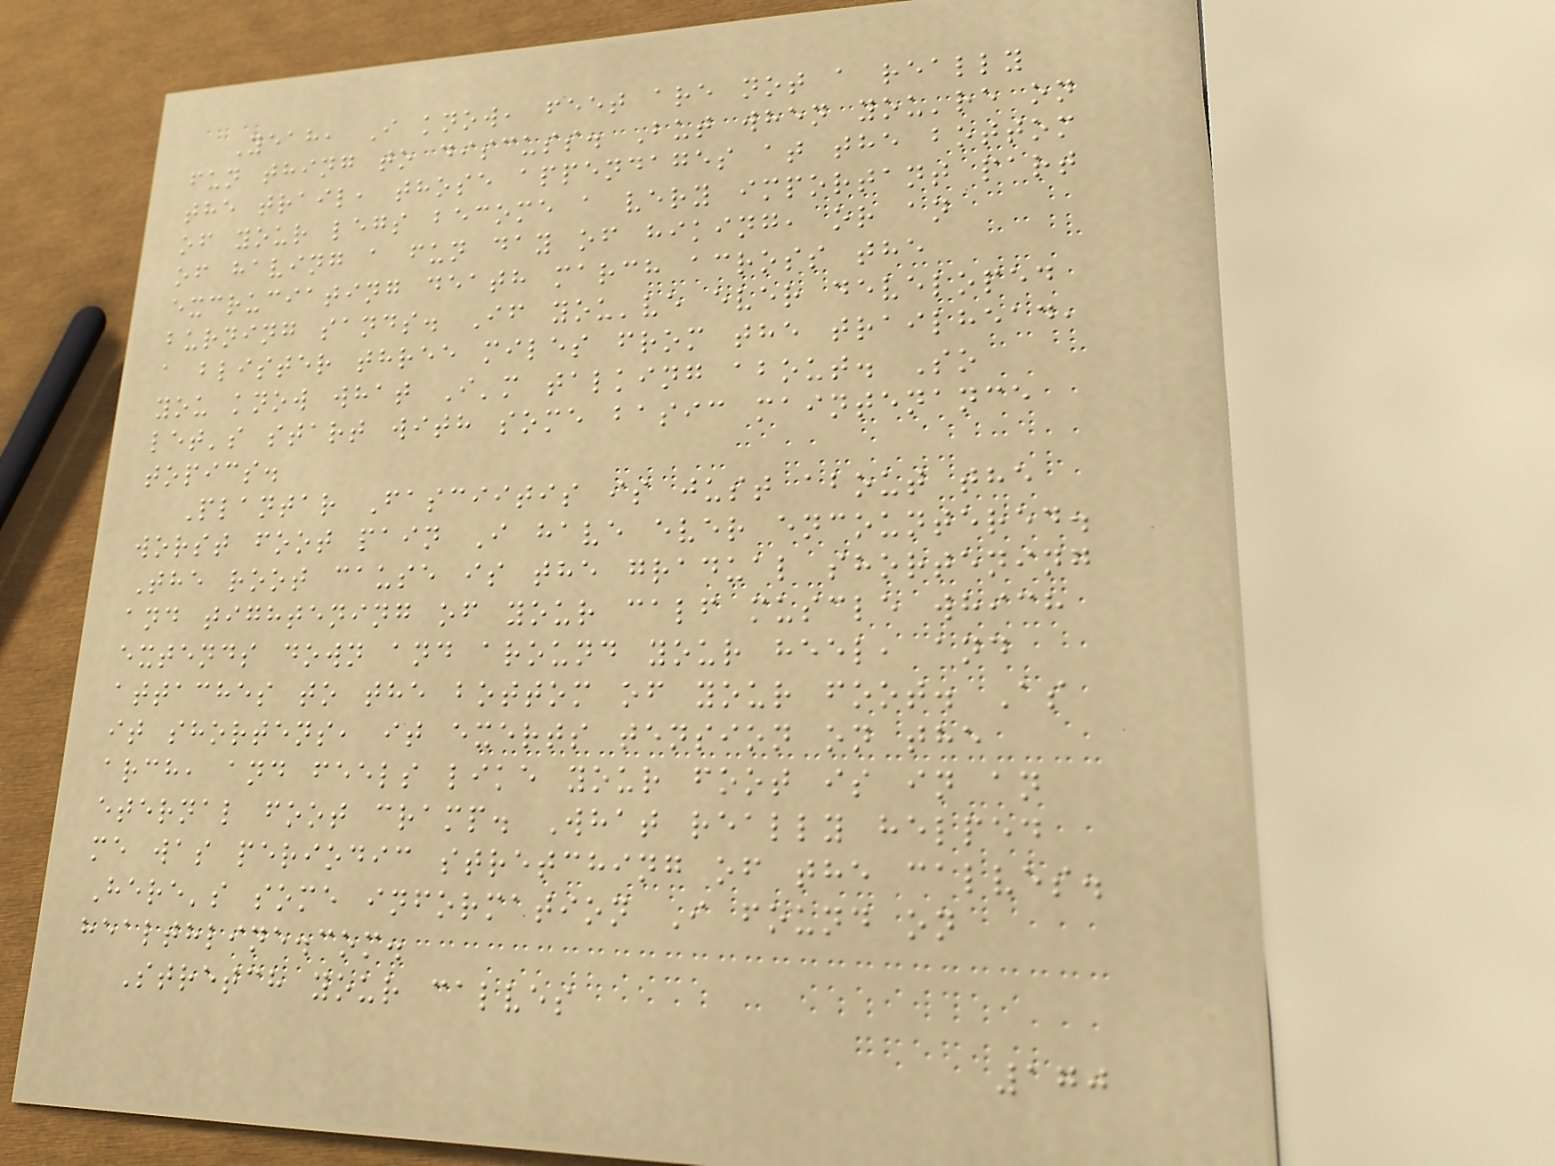Yeah, I know, feet are not a really
fun thing to discuss. But when you're on
the trail, those appendages at the bottom
of your legs become a very important part
of having a fun day of hiking, or an
excruciating death march across the
burning sands. If you've ever developed
a blister three miles from the trailhead,
you know what I'm talking about. So
let's start with some basic maintenance
topics.
Plantar Fasciitis is just about the
worst foot pain I have ever encountered.
The root cause is the gradual shortening
and tightening of your calf muscle which
extends down and around your heel, and
attaches to the bottom of your foot. As
it shortens, it exerts tension on the
arch, and feels like your foot is in an
eternal foot cramp. What really helped
me was periodic stretching of the calves.
Here's some information I found on
healthline.com.
Stretch your calves
170
